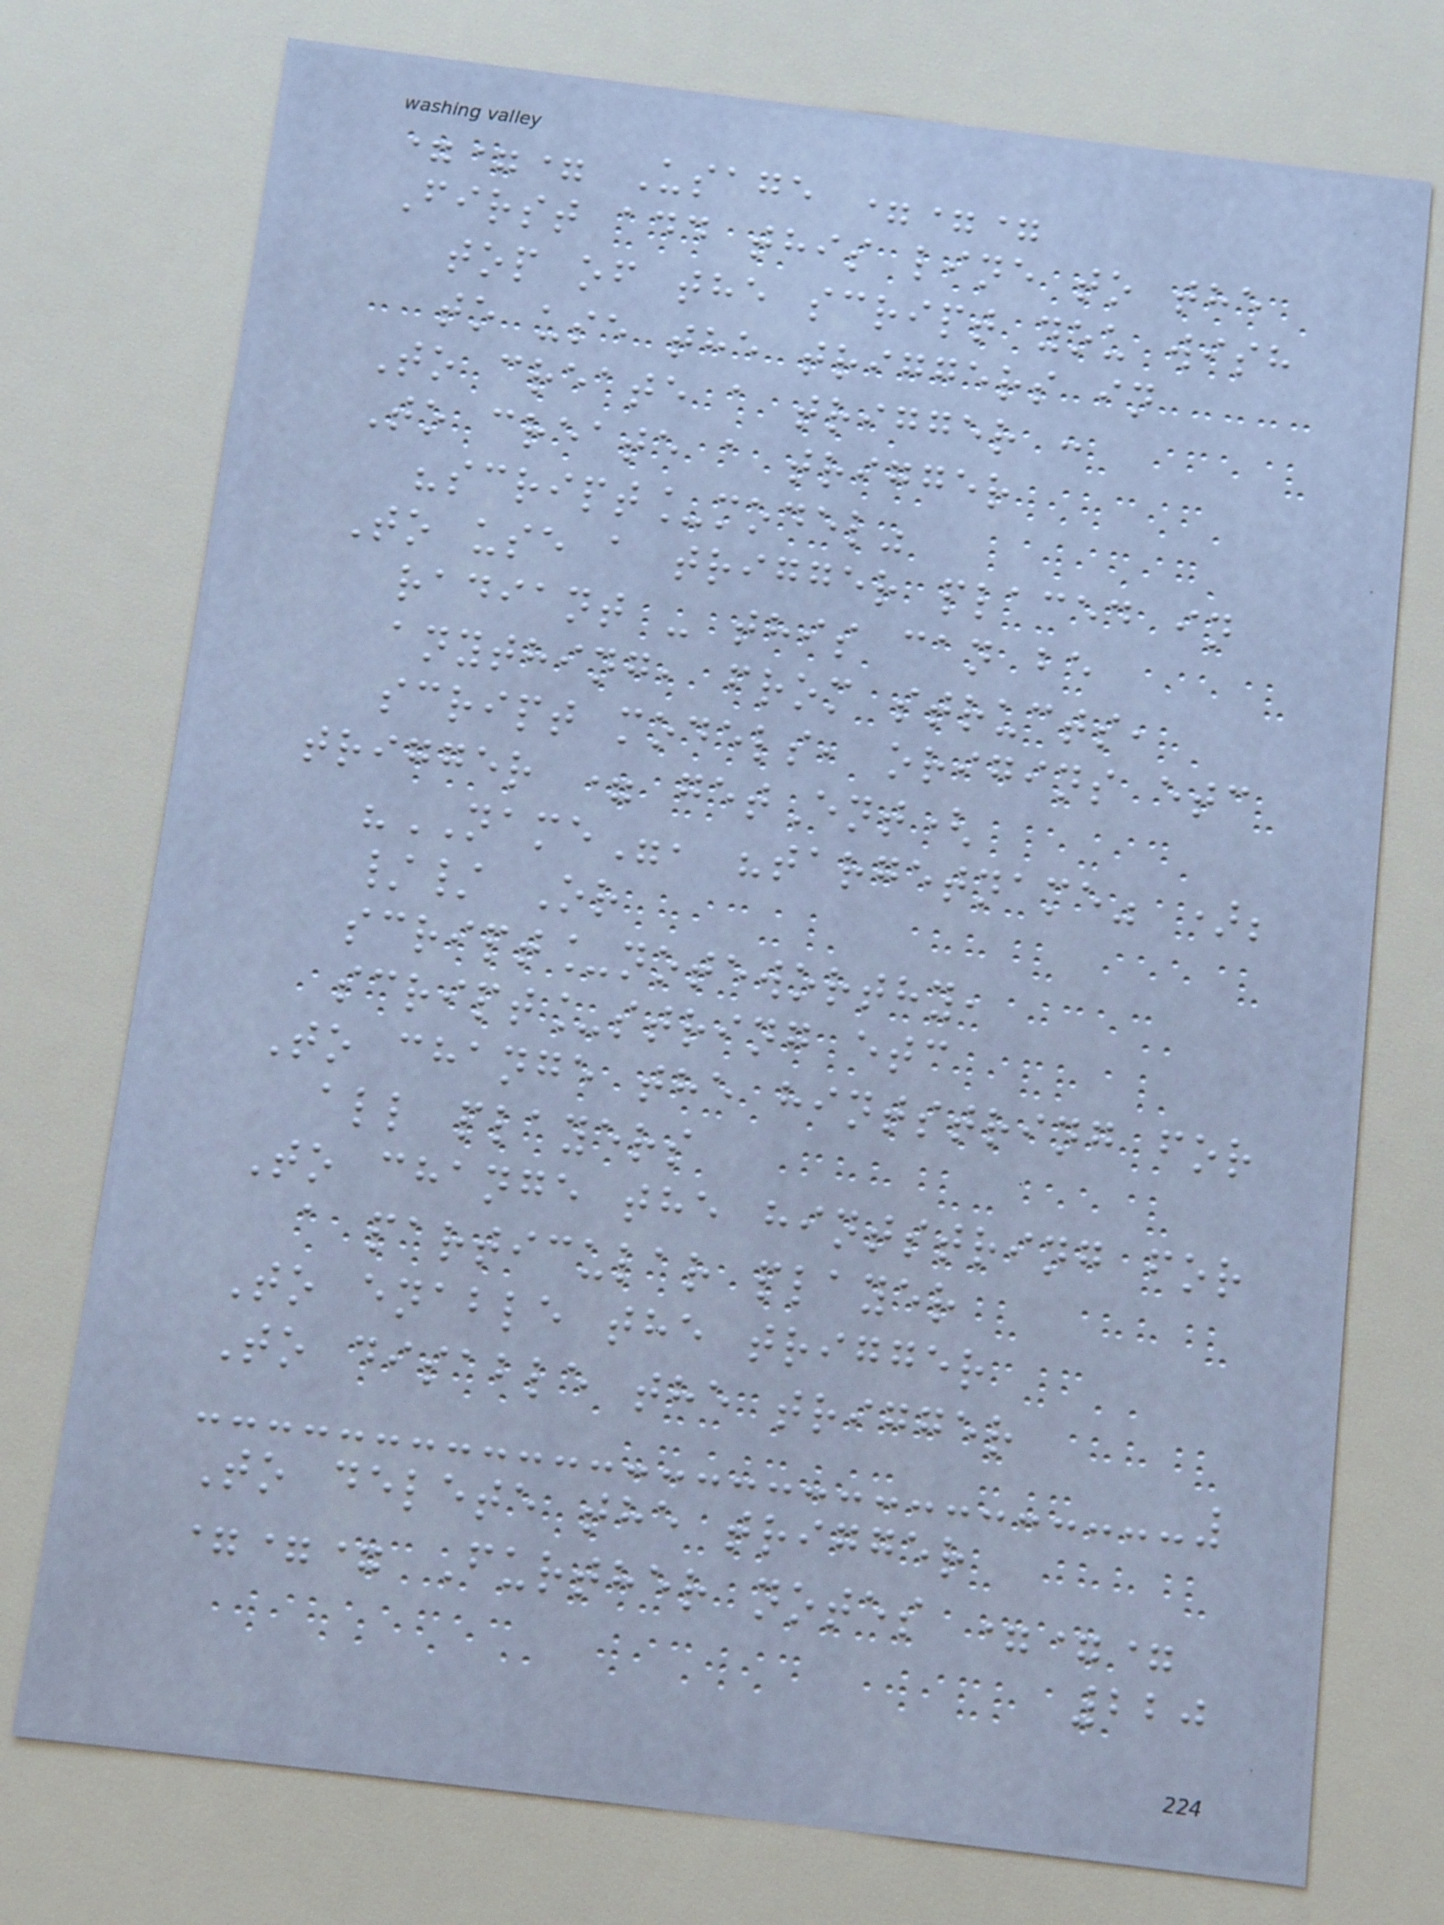=== Usage ===
First add this line to the
top of the script you wish
to use the triggers in
To create a trigger :
To create a trigger
"script_model"
To use a trigger placed in
radiant - this can be
anything, from structs,
script models, origins etc
trigger = getEnt(
"NAME", "targetname" );
// Or
script_noteworthy,
script_string etc
To change the hintstring for
all players
To change the hintstring for
a particular player
To enable the trigger
To disable the trigger
To delete the trigger
=== Further notes ===
220
